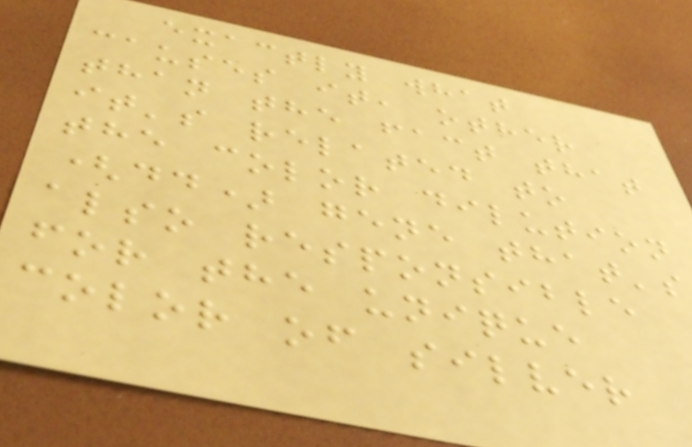exactly what
causes it, other
than the fact that
it's related to
the color dilution
(dd) gene that's
also responsible
for the unique
color of silver
